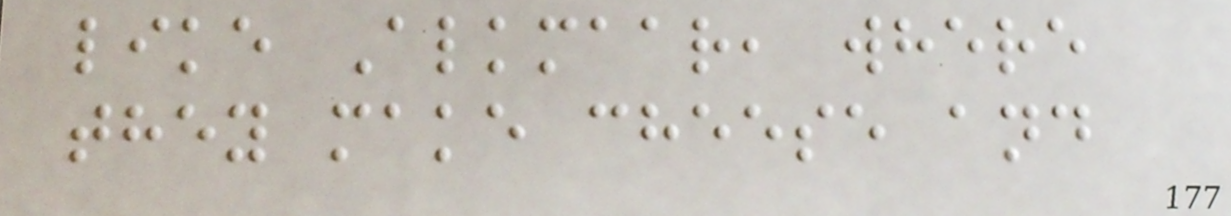like Alkmaar, where
they make cheese and
